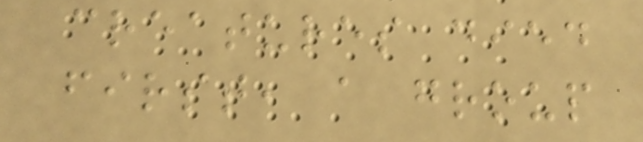creatures died
first, a group
